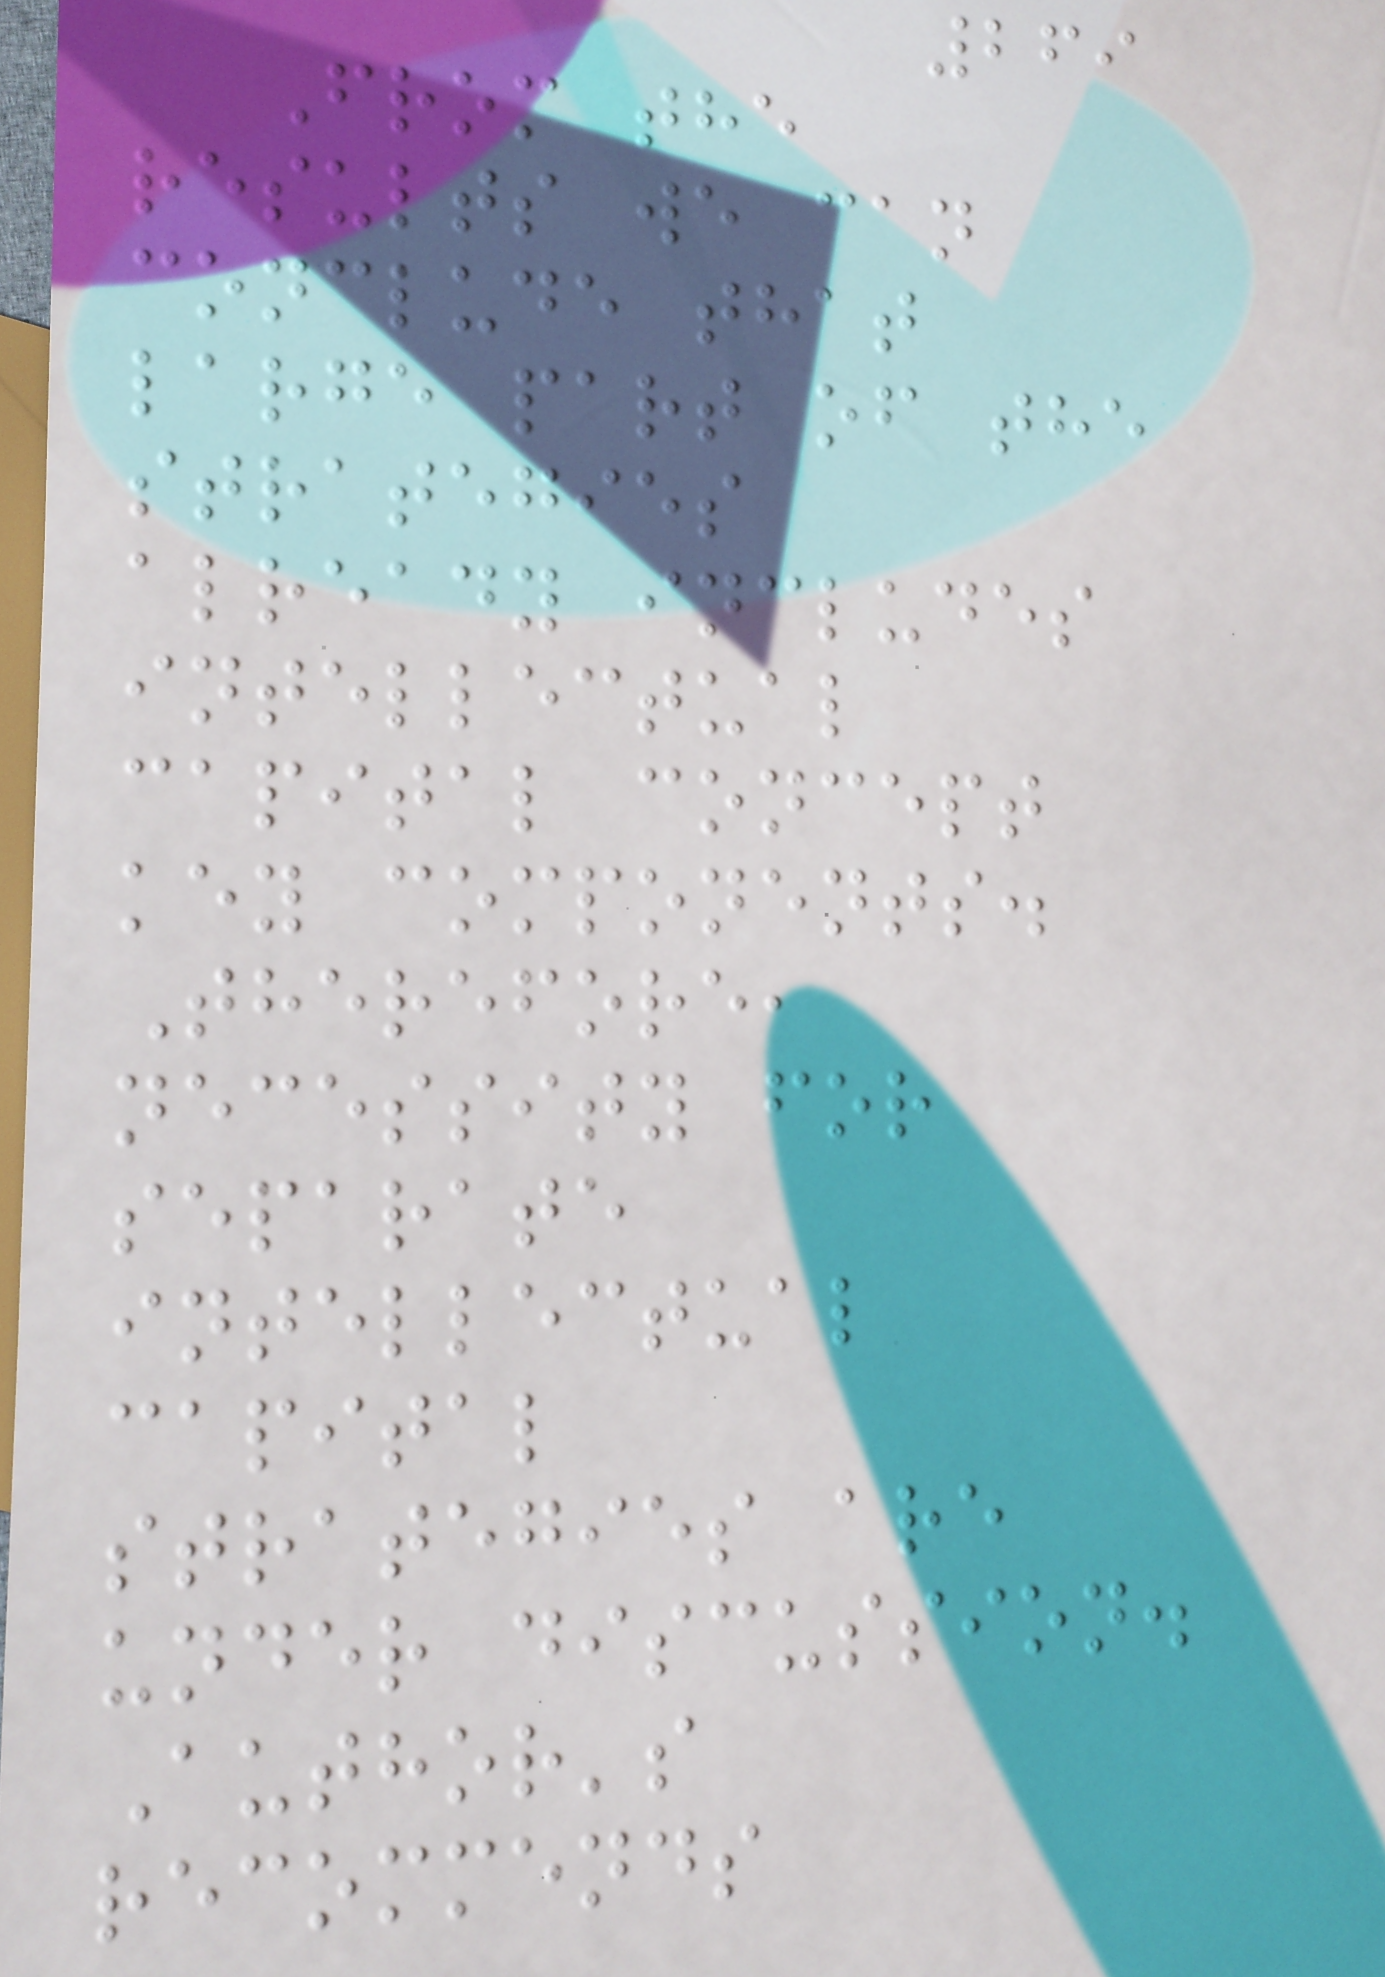269
From the
results we can
conclude that
large part of the
strategies
already includes
intellectual
capital concept
key components.
Therefore,
necessity for
separate
intellectual
capital
strategies are
under discussion.
Author's
recommends
